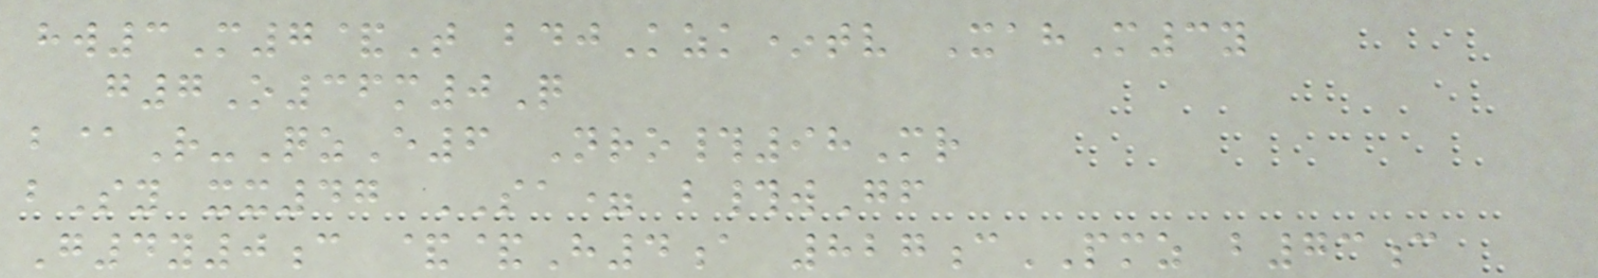hw3M7&T bdjKzk*tv XahM3y
g7O36m0Q
b@R-QzE6 Nro#98Mr
bSy xx47 SA= b#wGf
G4y0c &&H4a 827cPMZ b73c
